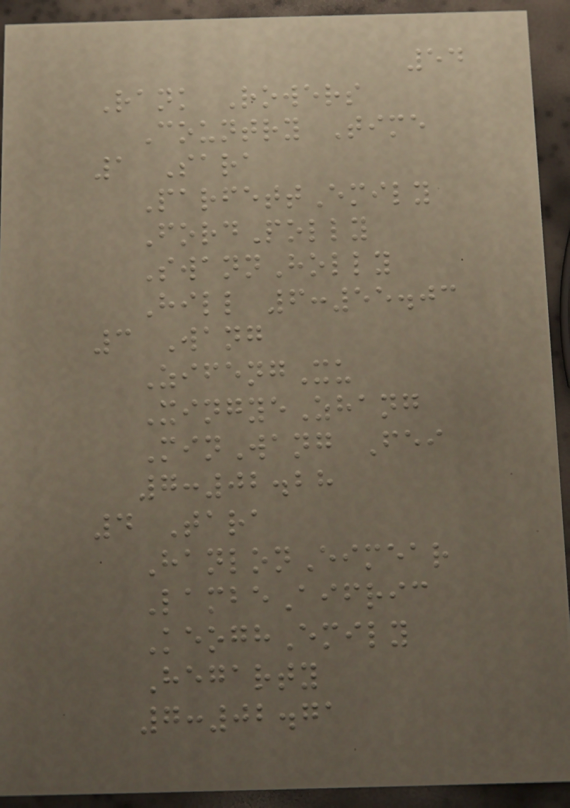54
Rank Rowers
Country Time
1 Sara
ParfettEmily
FordPolly
SwannHolly
Hill 6:55.03
3 Wang
ZifengXu
XingyeZhang
MinWang Fei
7:02.28
4 Tara
HanlonEimear
LambeAifric
KeoghEmily
Hegarty
7:02.71
